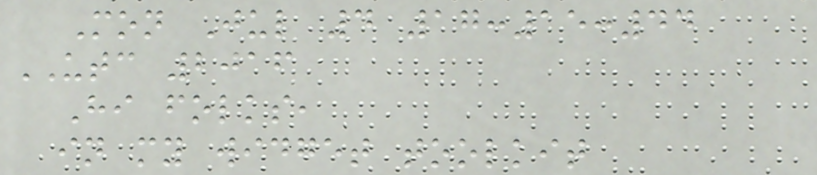Mon Jul 4 17:15:44
UTC 2016
Hi folks,
in my widget toolkit
